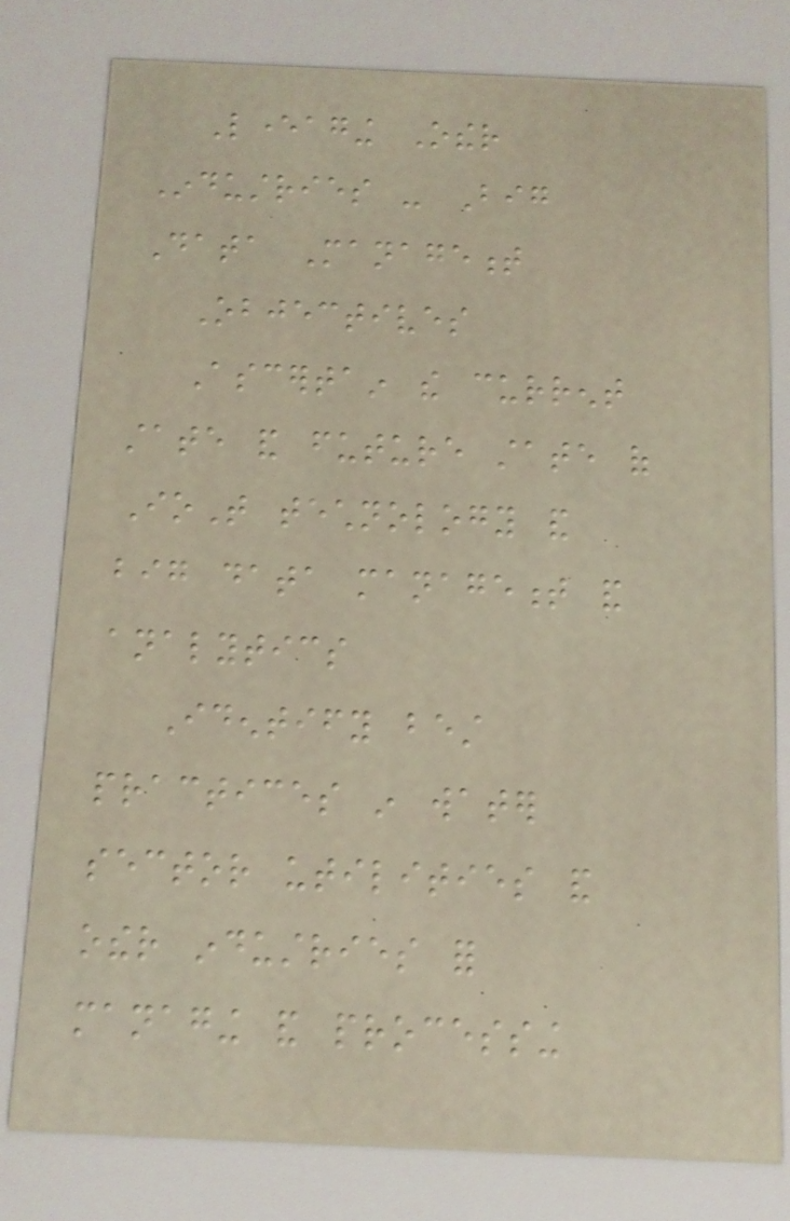Leveraging Other
Industries - Big
Data Management
Objectives
Ascertain the current
state and future state of
IoT technology and
big data management and
analytics
Identify best
practices in water
sector utilities and
other industries for
managing and processing
